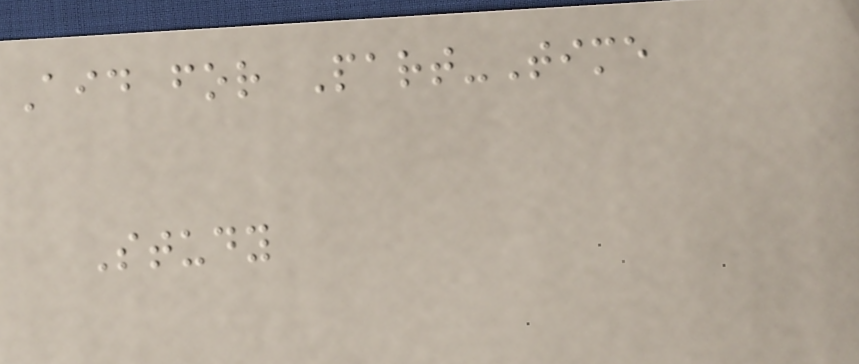Aid for Part-Time
Study
